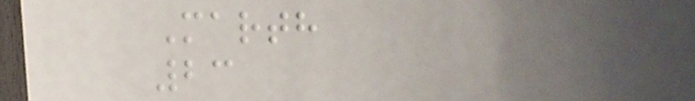Marth
23
